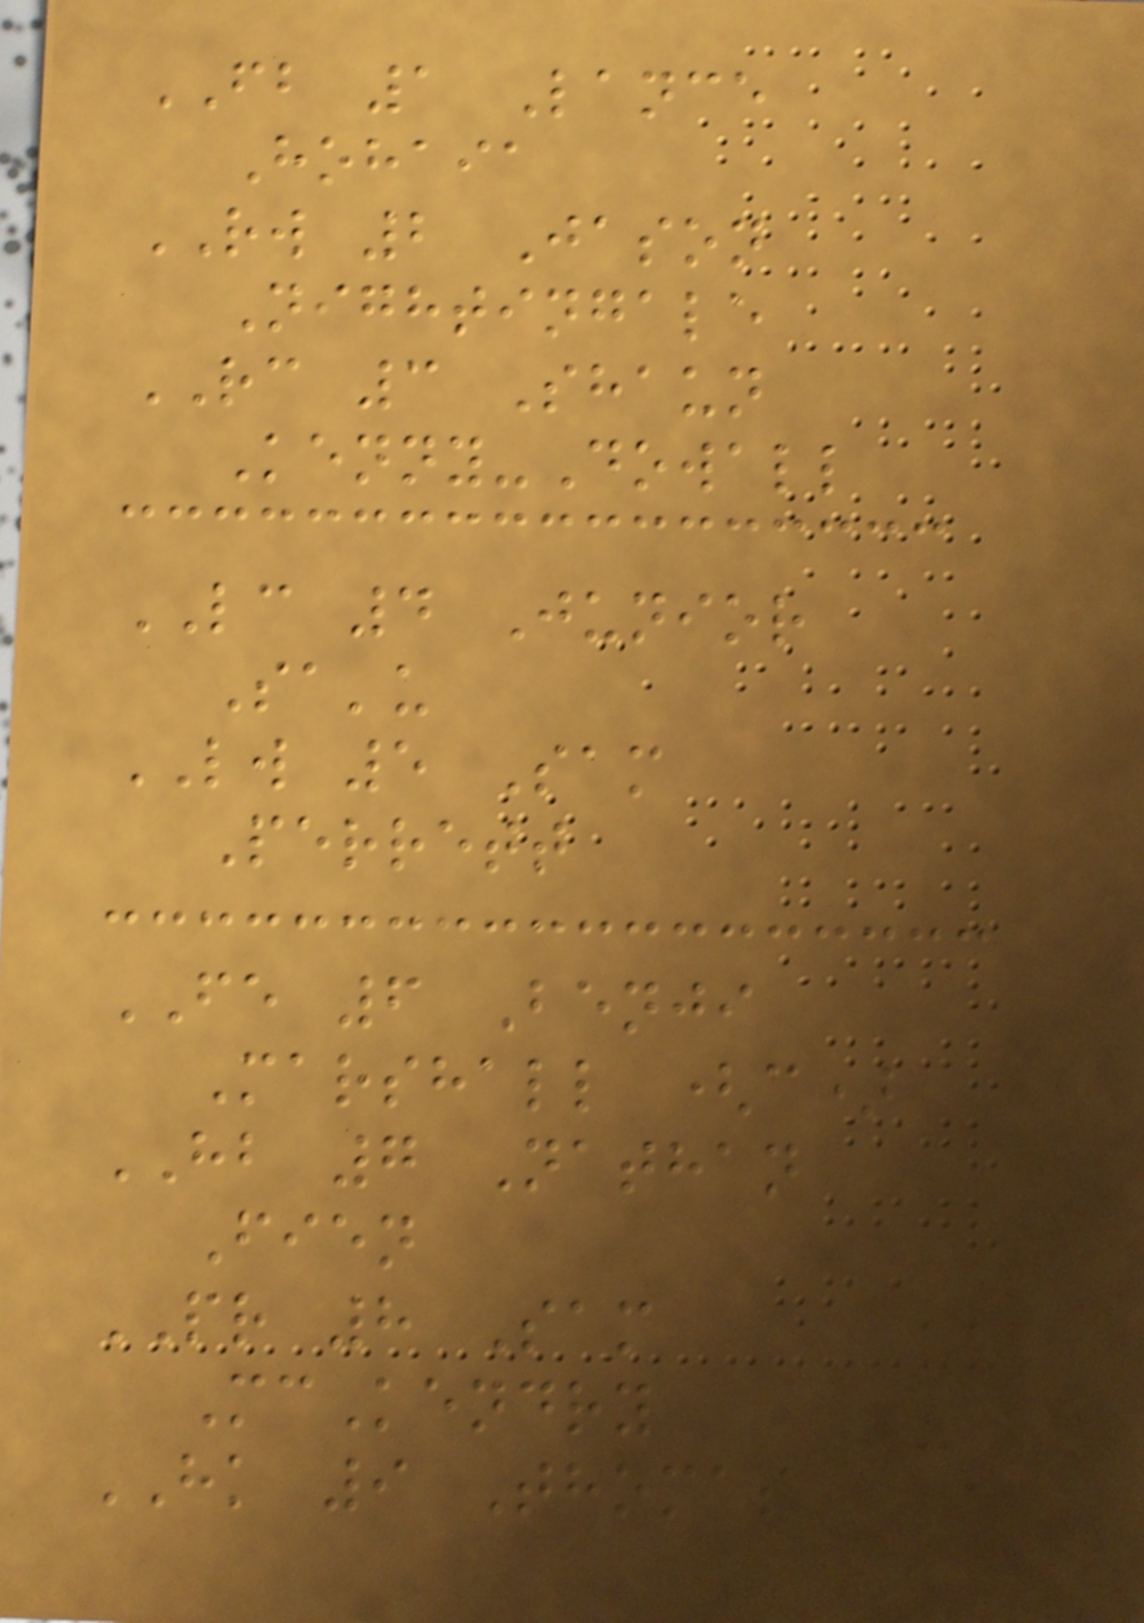FB 1 Lance
Hohaia
RW 2 Jason
Nightingale
RC 3 Shaun
Kenny-Dowall
LC 4 Junior
Sa'u
LW 5 Sam
Perrett
FE 6 Benji
Marshall (c)
HB 7 Nathan
Fien
PR 8 Sam
McKendry
HK 9 Thomas
